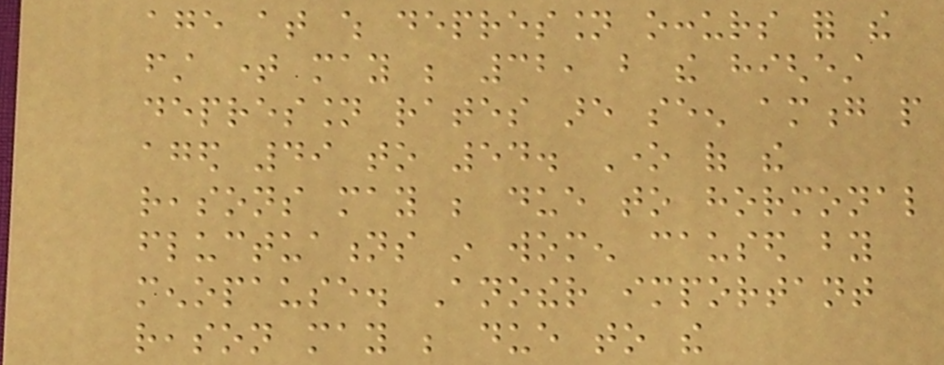age at which depression occurs for the
first time may be 32, but the highest
depression rates are seen among people
aged 49 to 54. One of the
reasons may be due to hormonal
fluctuations in women caused by
menopause. Another important
reason may be due to the
